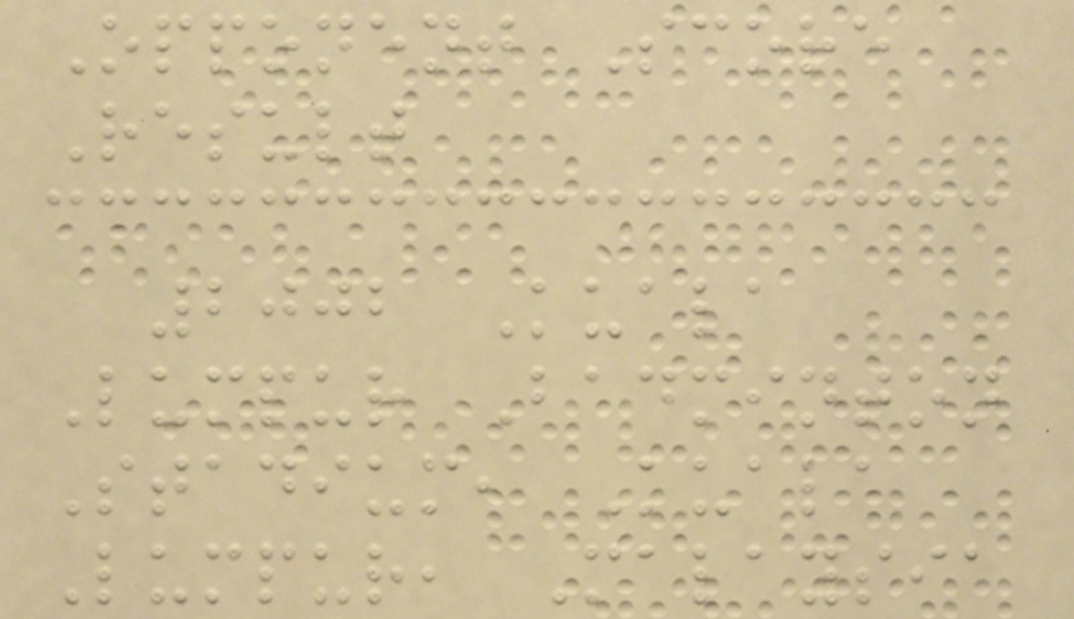Opponent Score
Result
2002 Kuala
Lumpur Badminton
Stadium, Kuala
Lumpur, Malaysia
